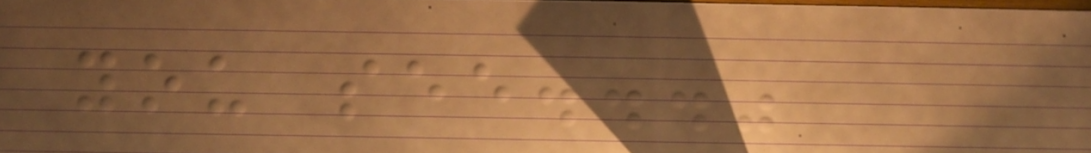you see..."
